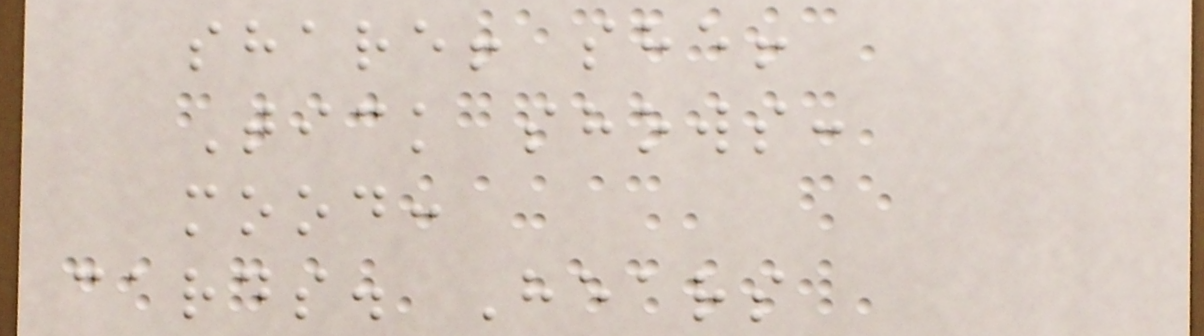share! she!
Tick shows:
mood:
cards. Hears
